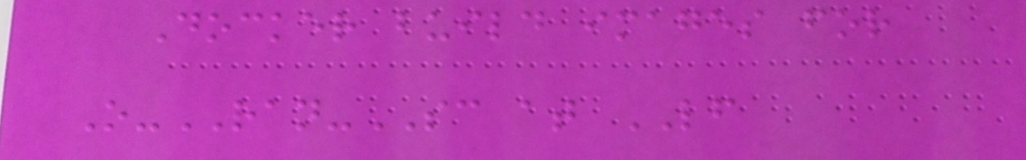Docker build images for
O-RAN-SC at LF
